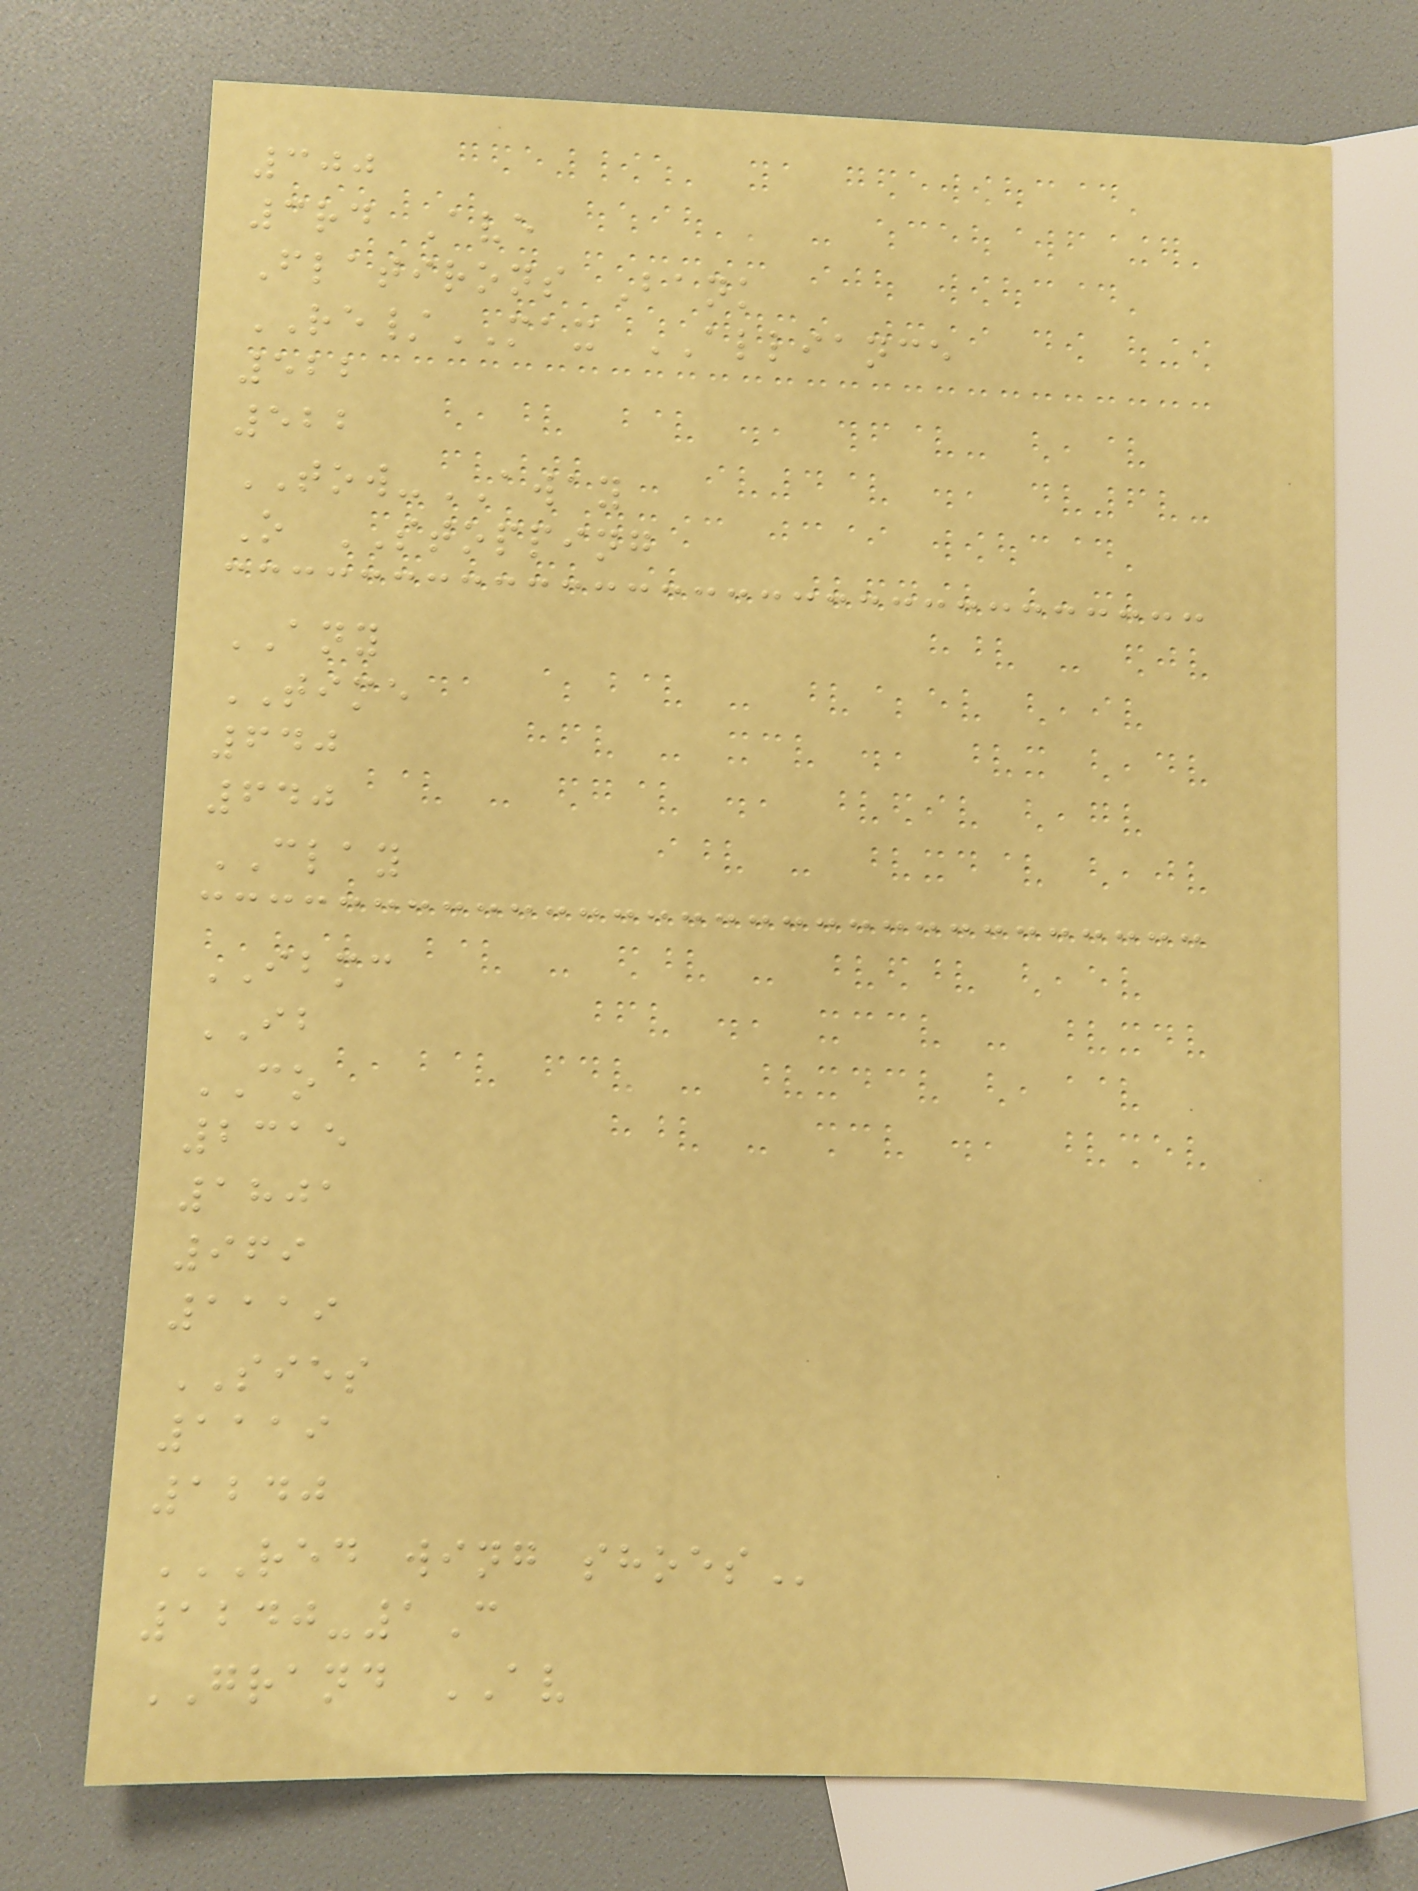300
3rd Ave
Flatirons Bank
RE/MAX ALLIANCE
522
522
TOW-AWAY
O STOPPING
ANY
TIME
640
640
CLAY
IBMC
IB
CO
2315
1801
969
1119
SIES
1119
1240
RED WING SHOES
1240-1C
GRAND AV
